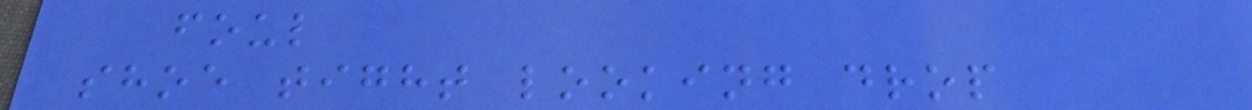foul
shoe tight looking drop
